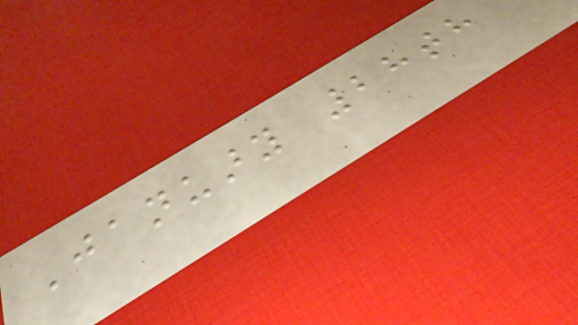January 28th
